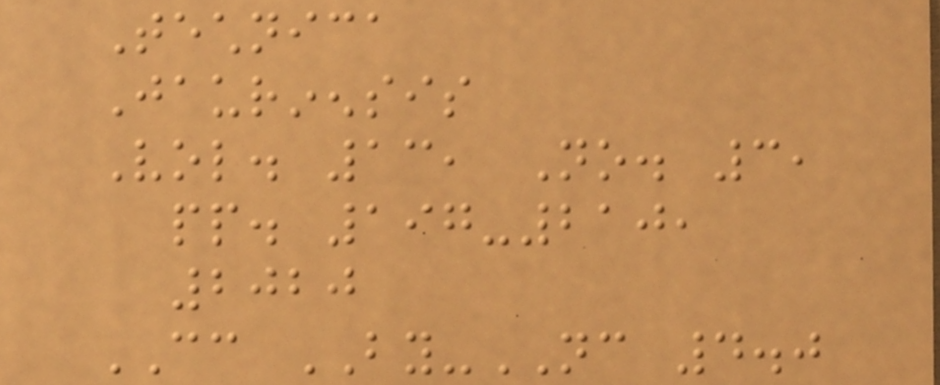Technica
Jaurinensis
Vol. 13, No. 3,
pp. 197-210,
2020
CC BY-NC 4.0
